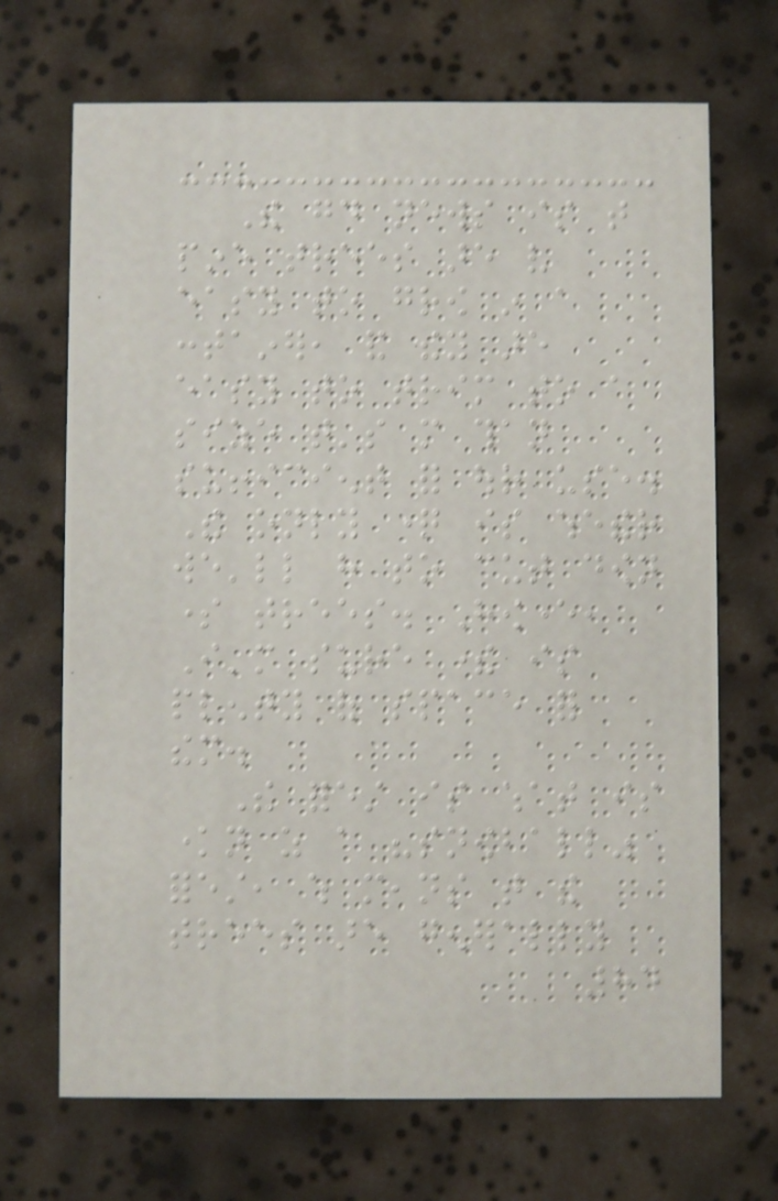The good news is that
pine trees are very
easy to grow in a
container, and they are
easy to trim to a
size that's more than
sufficient for our use.
The only question is whether
we'll have to cut down
some trees. However,
I'm sure there is
plenty of space for
them.
The forest is what is
known as a "snowball"
forest, which means that the
trees are generally
84
